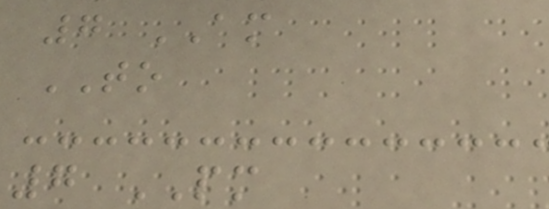7 AM
TO
7 PM
